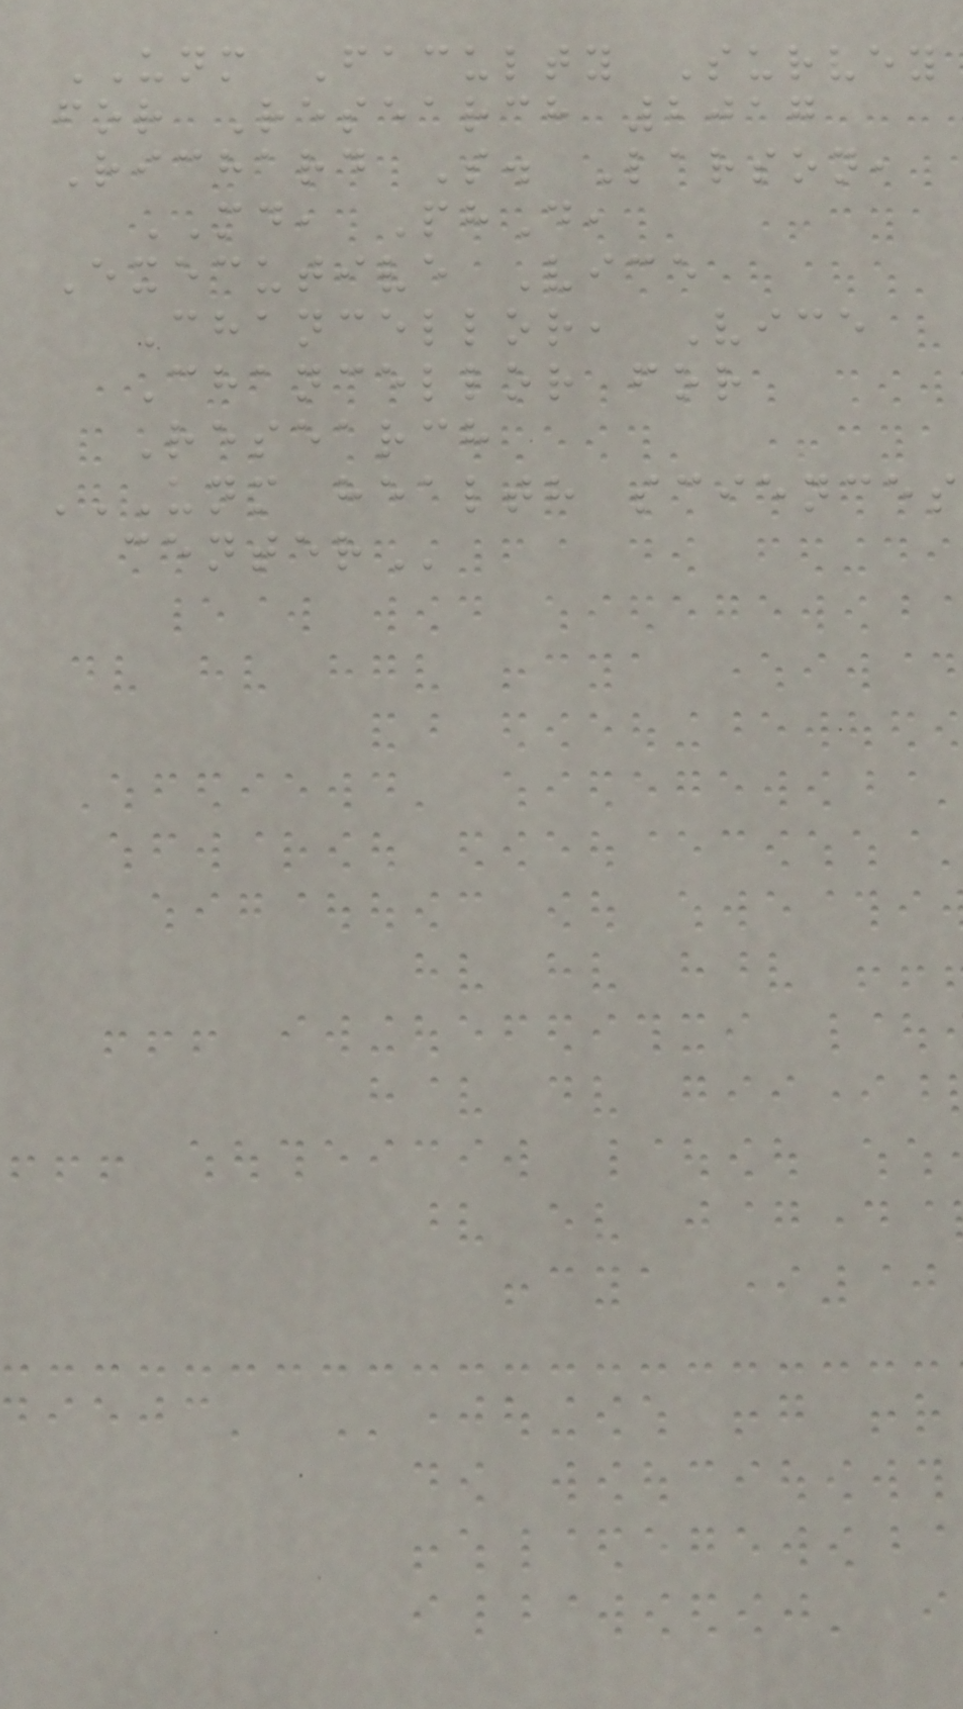UNM Faculty Survey
for Research 2017
Richard S. Larson,
MD, PhD,
Executive Vice
Chancellor, Vice
Chancellor for
Research
UNM HEALTH SCIENCES
CENTER
